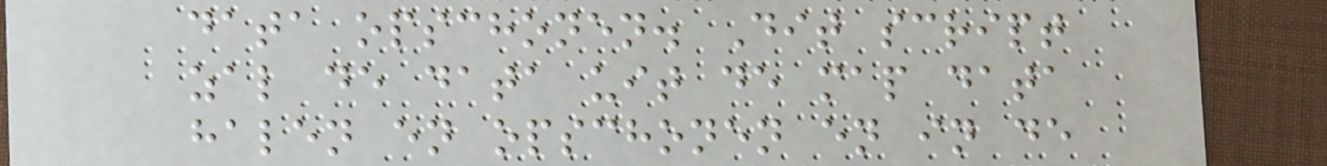data opschonen. Dit script
zal de data uit de map data
halen en opschonen en in de
